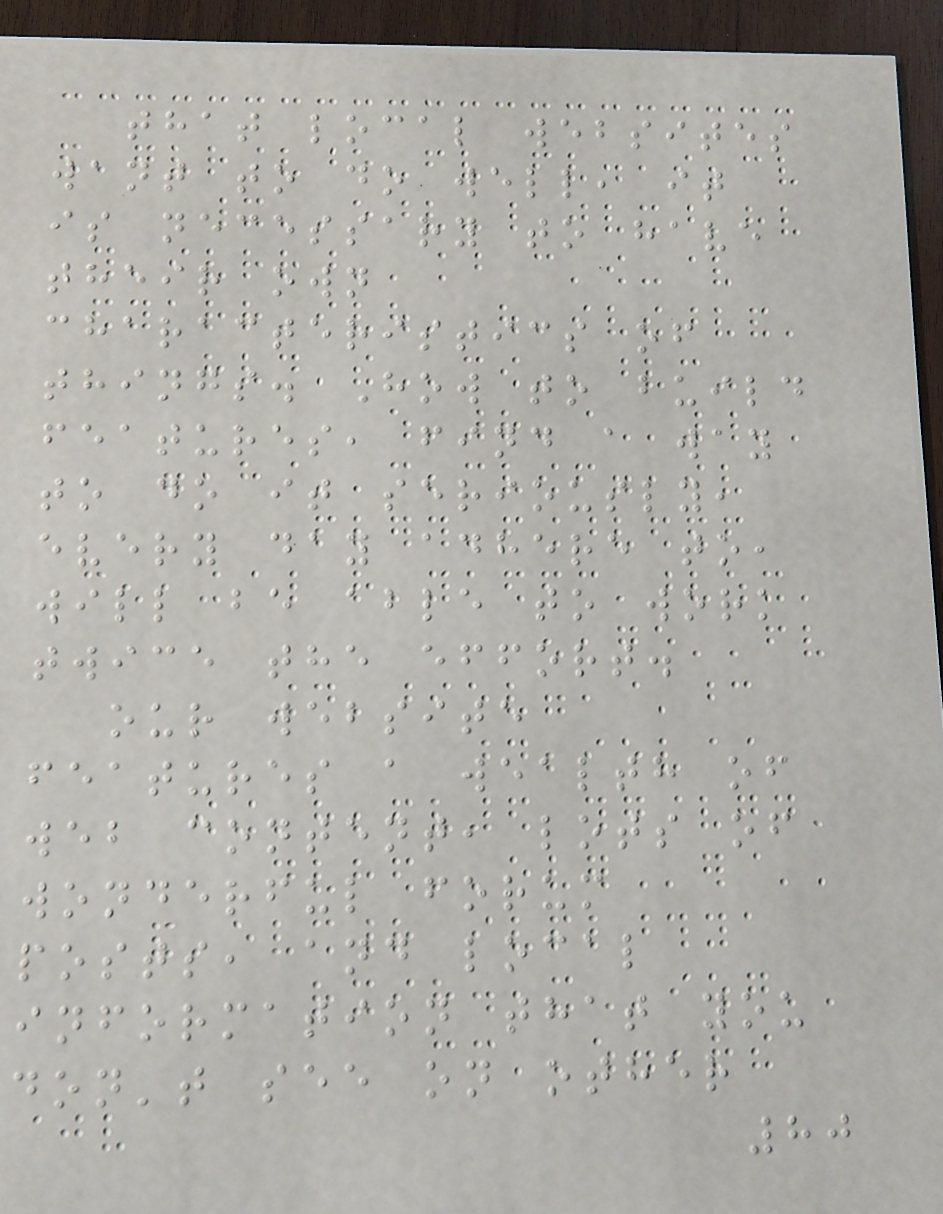that local websites
want to do well, it
is necessary to have
their own
characteristics of
things. How to build
features, find a way
to do it seriously,
every day adhere to,
will be able to work
twice the effort.
our website
features a wealth of
web content, lots of
wonderful forum
posts, and local
information that you
don't see on other
80
